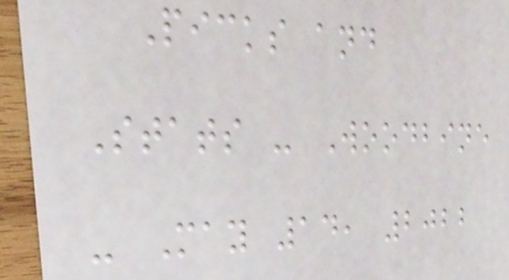Picks and
Stats - Woodbine
- May 14, 2022
